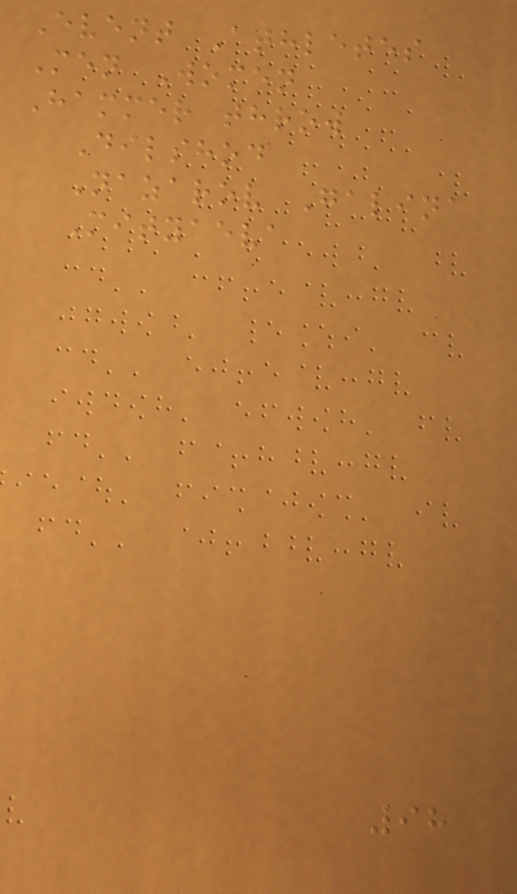Event Athletes
Men Women
Hammer throw
Dilshod
Nazarov Galina
Mityaeva
98
